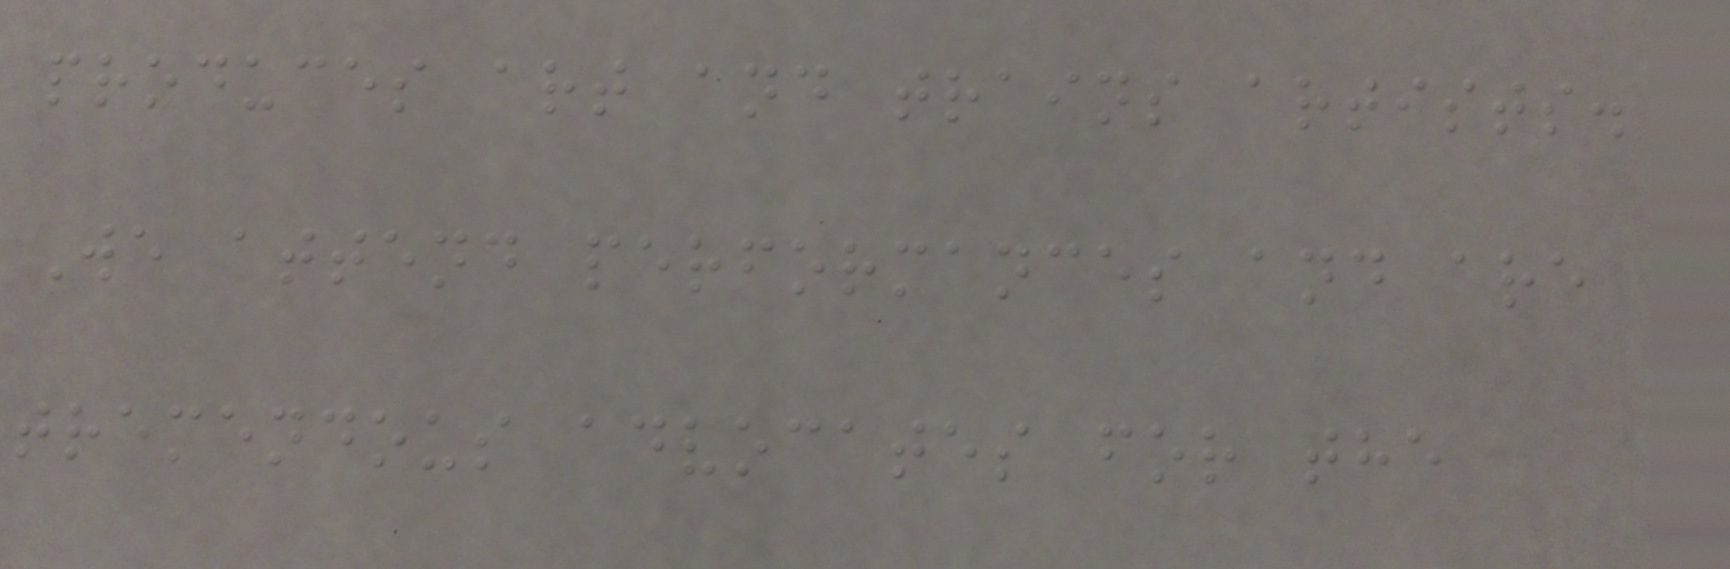produces art and trains artists.
We attend performances and are
tremendous advocates for the
